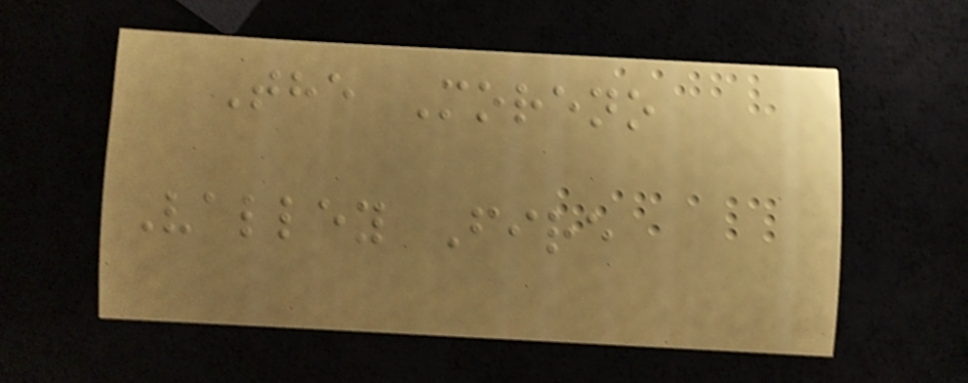The Moreno
Valley Fire
